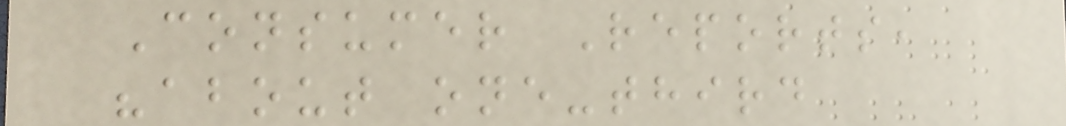Consumer Reports,
"about one-third
